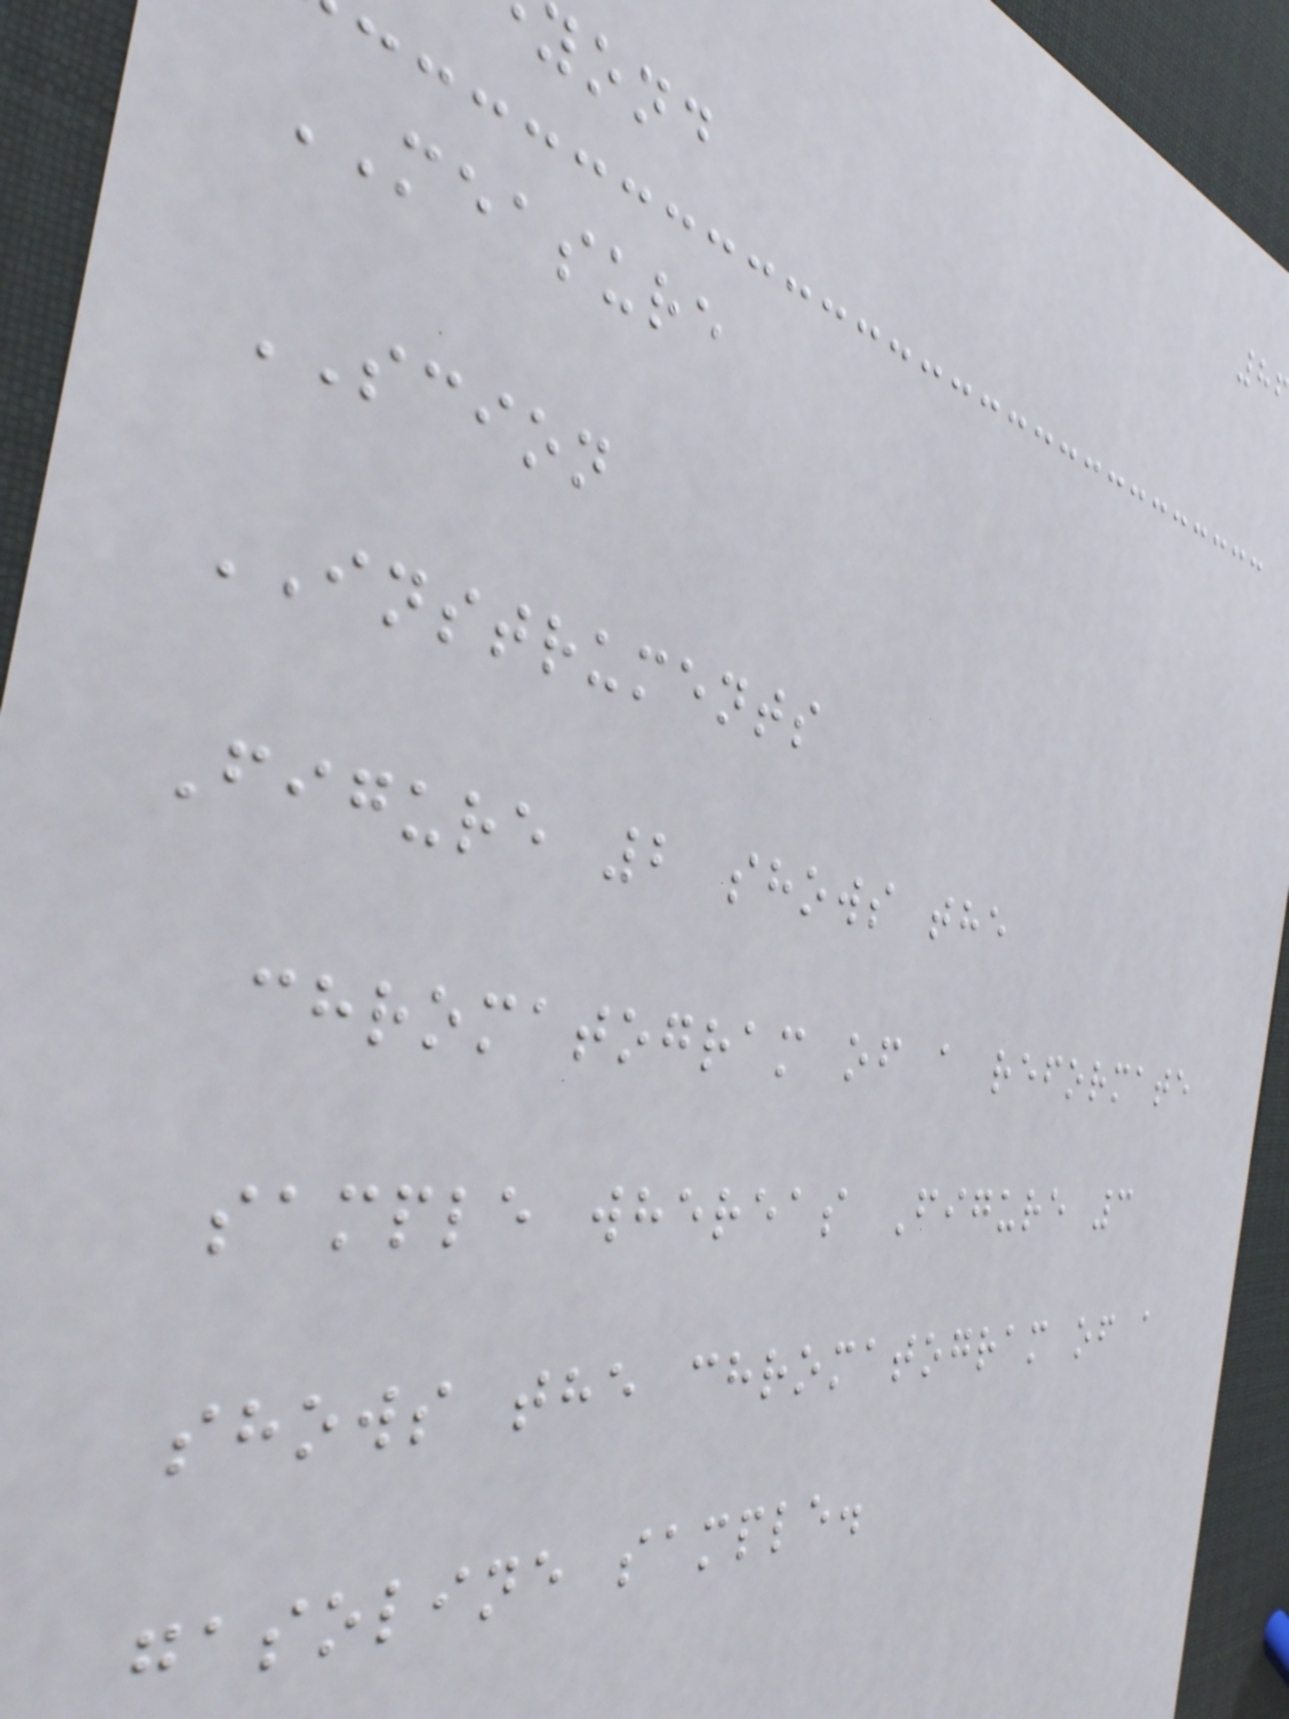yond
MEASURE
SCION
INSTRUMENTS
Figure 2 shows the
chromatogram of a reformate
sample whereas Figure 3
shows the chromatogram of a
gasoline sample.
